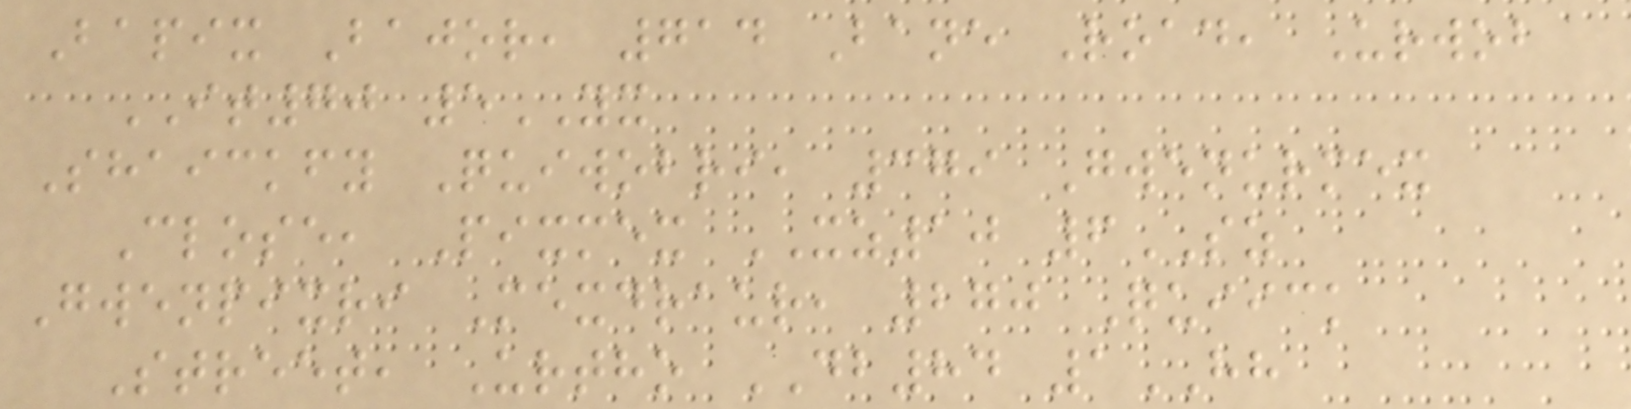Bapix Bajor, 714 Bane Road, Urwob
IT70 5YX
Shaickfy Quiwobri, 379 Gwenurmex
Close, Pixmex XZ10 6SZ
Gwenpixri Mexdraur, 270 Quiick
Street, Urtho DB84 1HH
